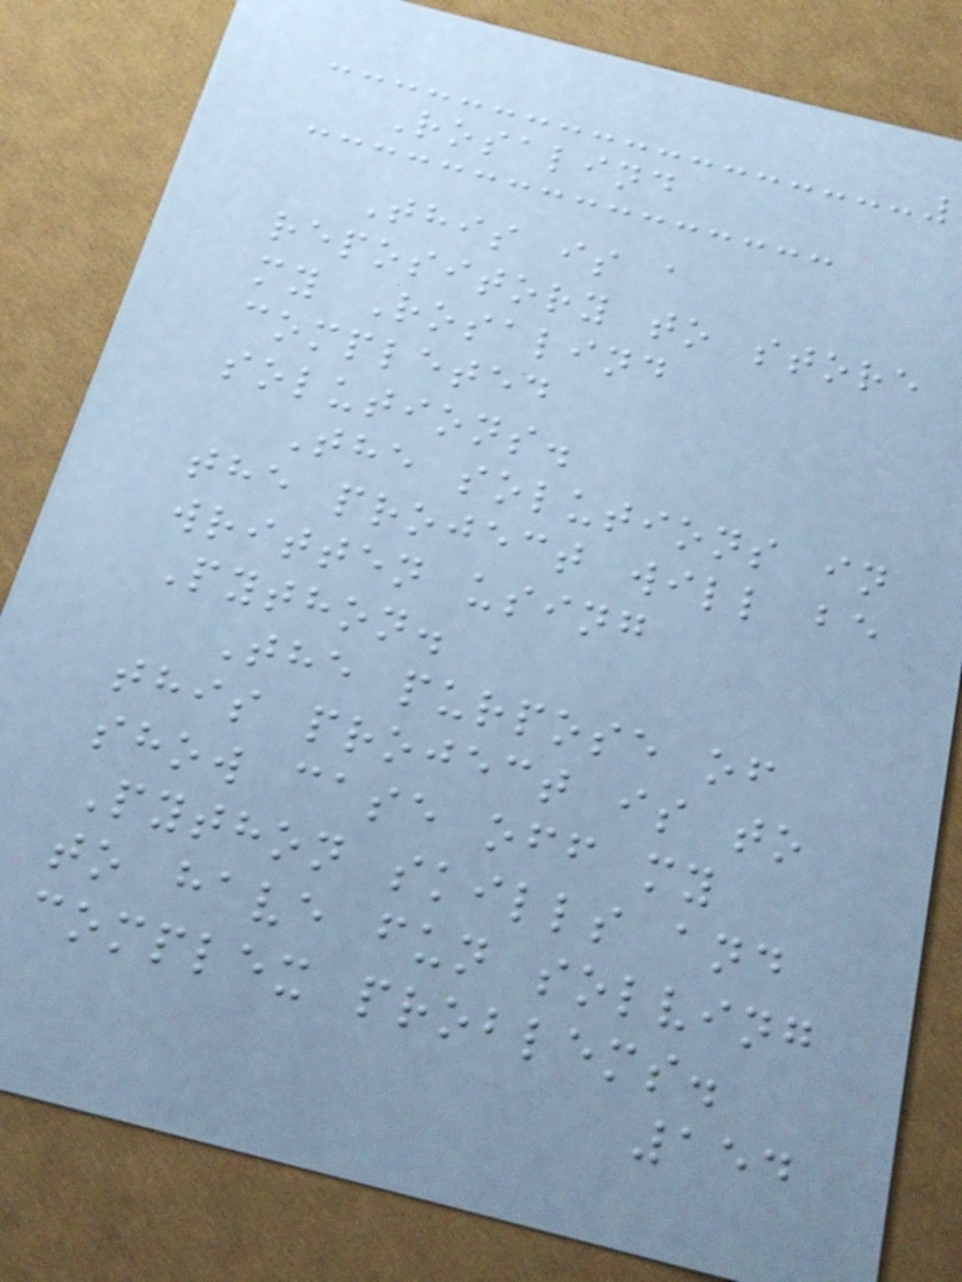Rosalind
This is a
repository to store
my Rosalind
completed
solutions.
The solutions in
the project will be
written using
Python.
The purpose of
this project is to
show case off my
Python skills and
to have fun solving
complex problems.
154
